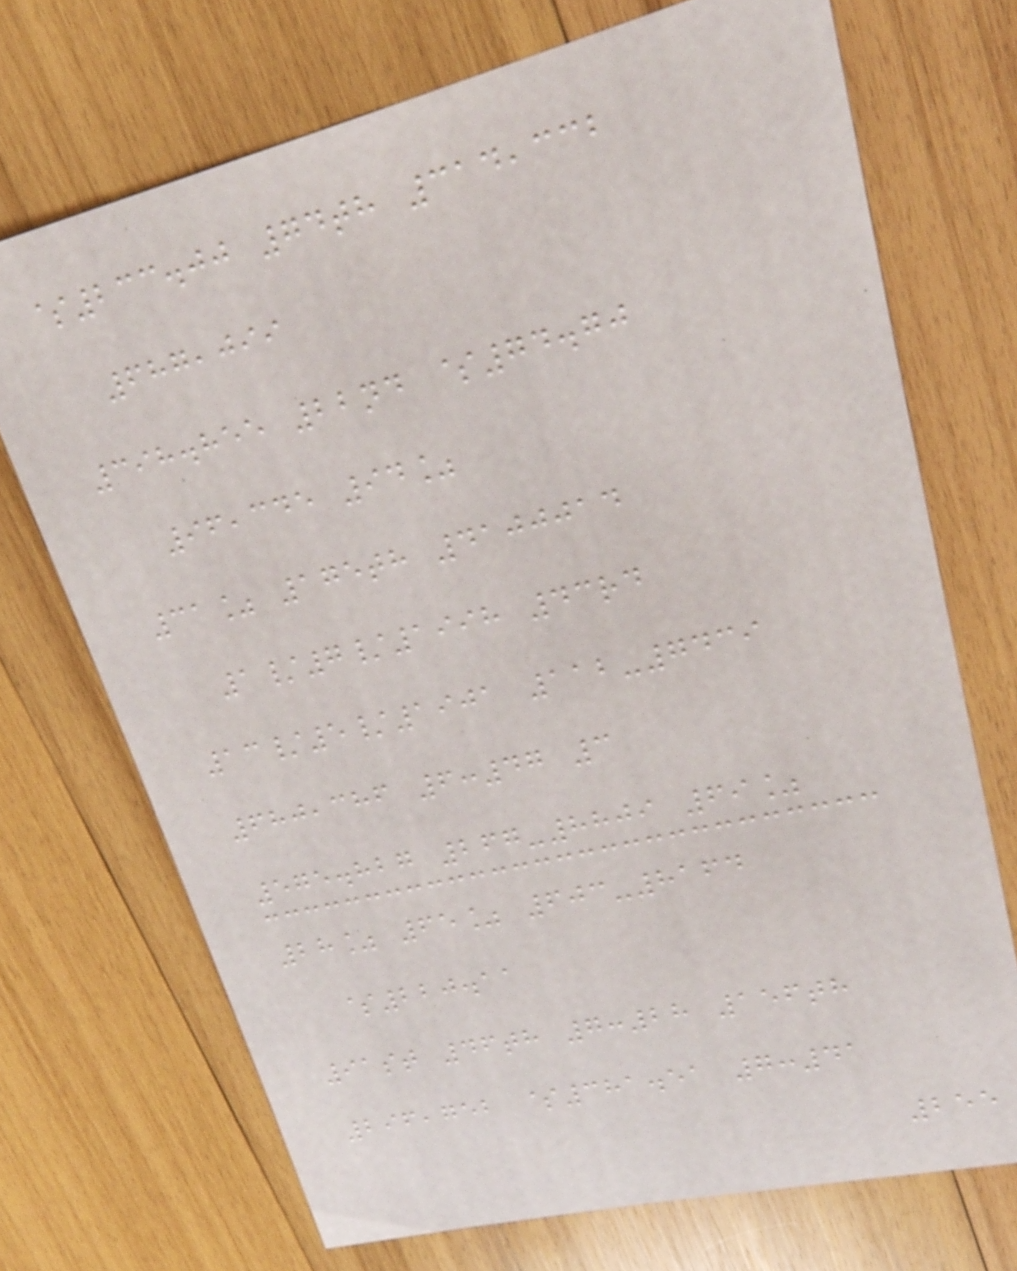$233.00 74th 314,332
687,099
398.855 22nd $74.70
96,345 94%
31% 175th 4100014
1/7/1998 43rd
13/5/1901 112-7439
680,386 6:47 3
575.827 267-8809 69%
28% 65% 603-8164
$220.11
91st 46th 7:28 156th
296,752 $381.51 7:41
255
